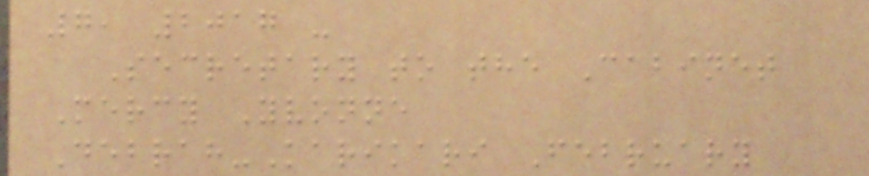7, 2017 -
Secretary to the Cabinet
Mercy Yvonne
Debrah-Karikari February
